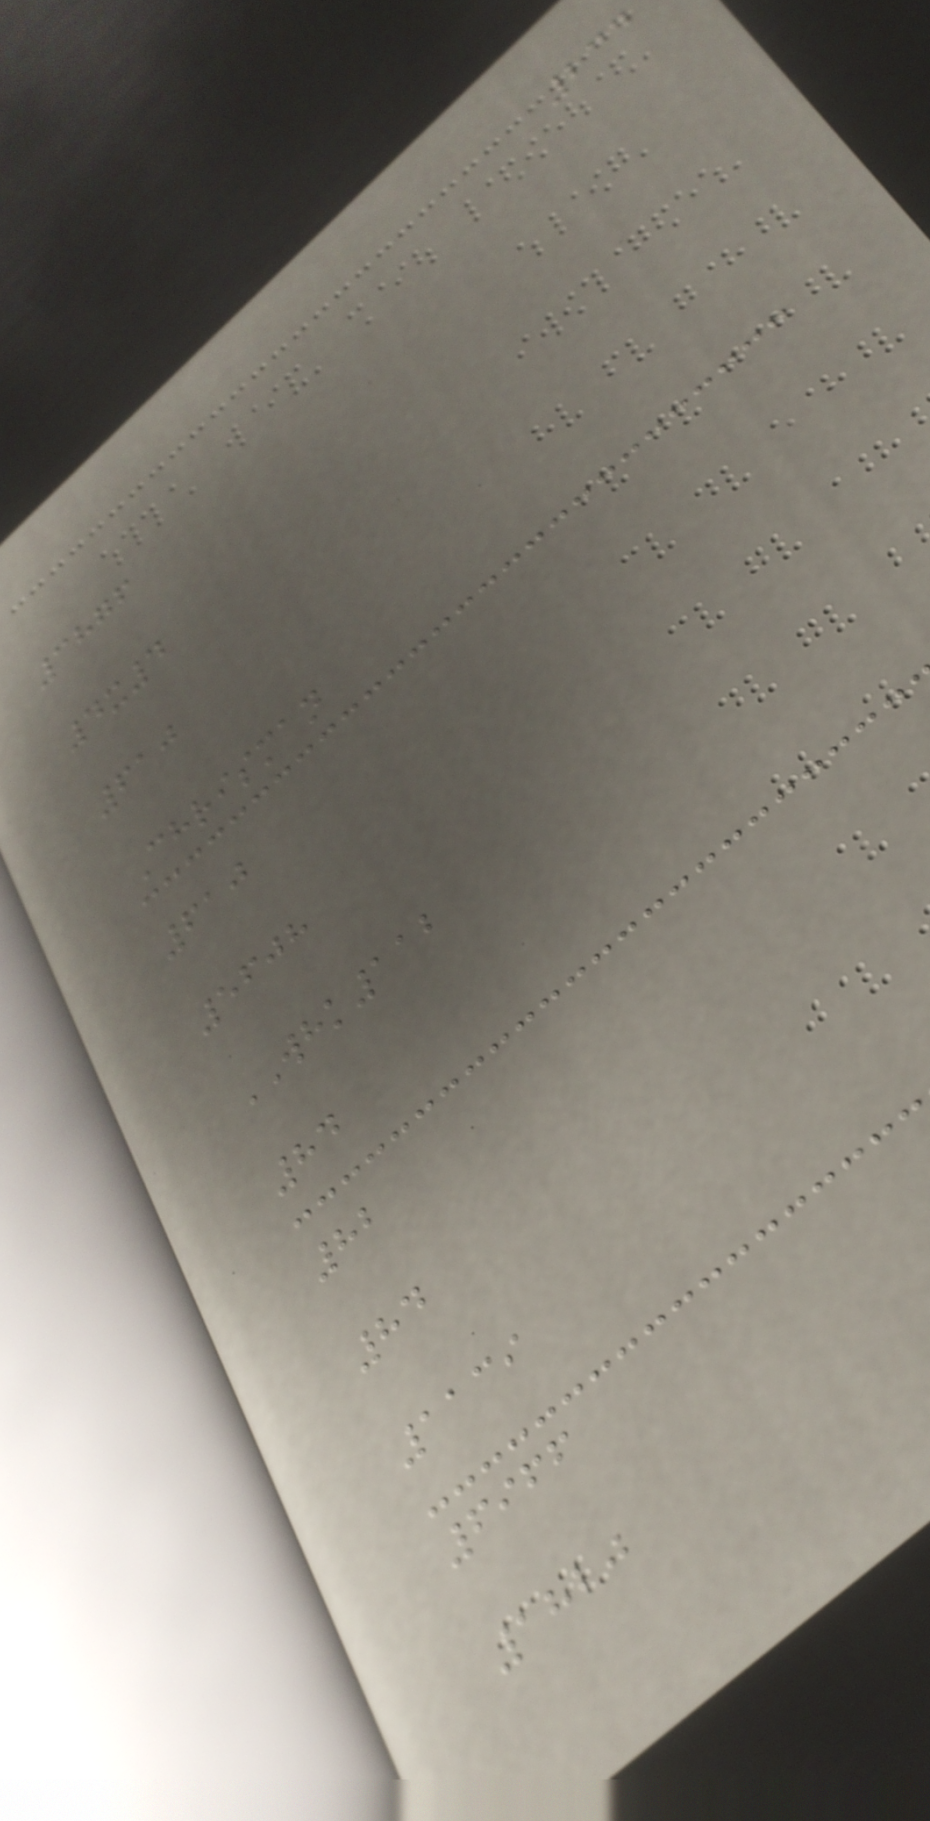234
3876
4x4
610
Chrisman
610
5608
WHK112
84
82
84
1139
6966
1820
